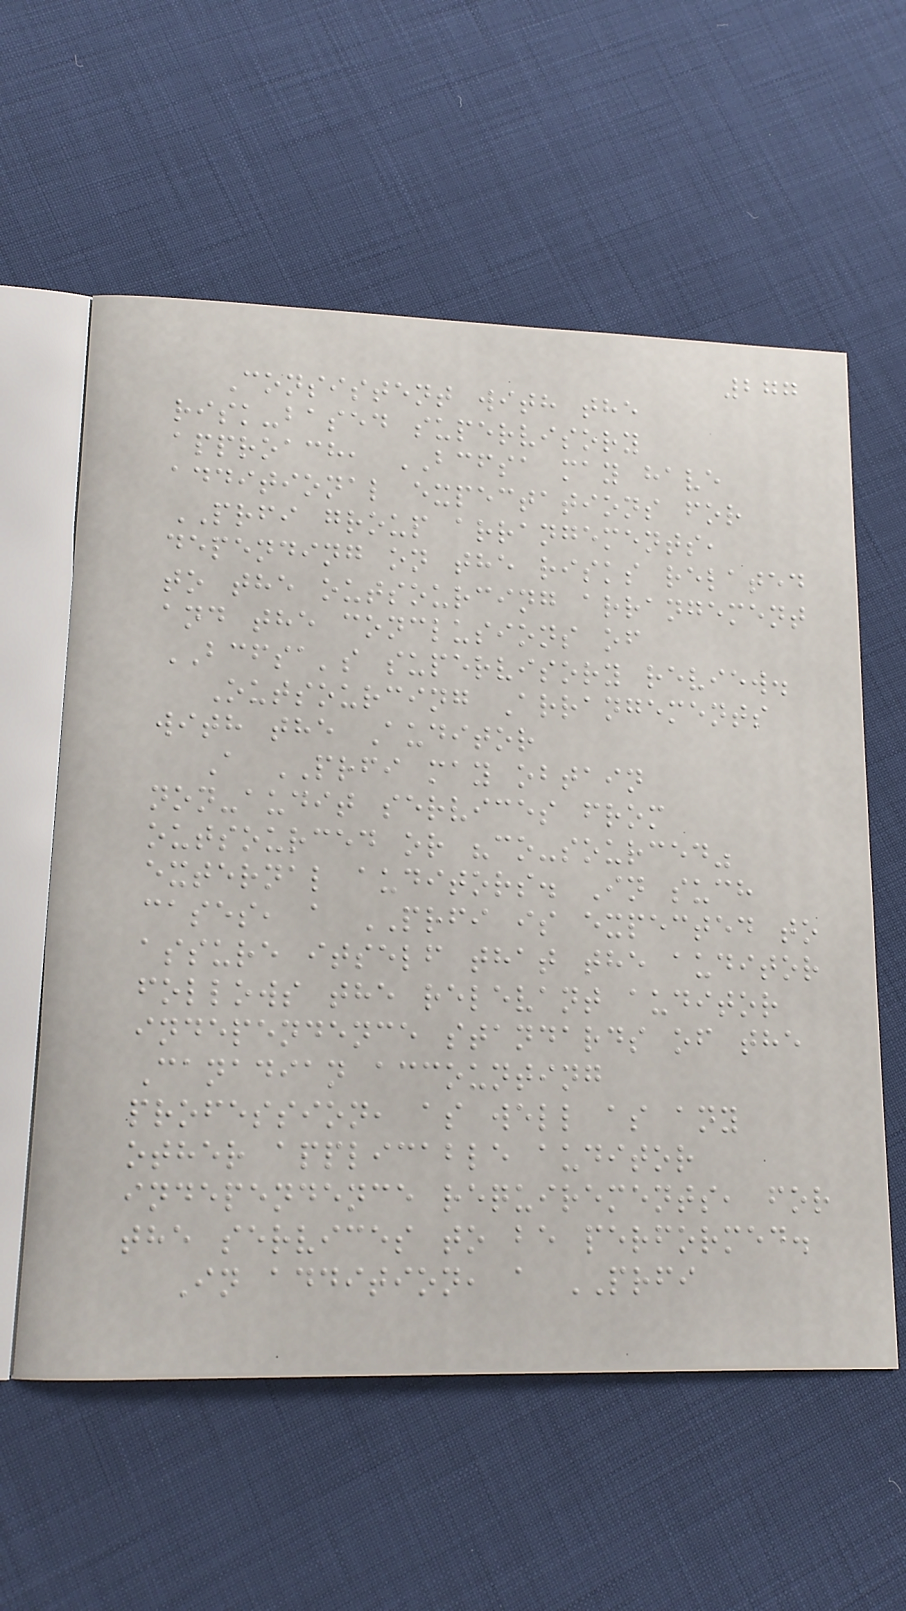277
Consistent with the
risk-based supervisory
approach, BCFSA may have
additional expectations for
PRFI group arrangements,
depending on the risks related
to the outsourcing arrangement
and the conclusions of
BCFSA's supervisory review.
Outsourcing Arrangements
with the Auditor
A PRFI may obtain
non-audit services from
outsourced or "co-sourced"
external auditors. In such
cases, a PRFI is expected to
assure itself that the auditor
follows the relevant auditor
independence standards of the
Canadian accounting
profession, as well as any
other applicable auditor
independence requirements, for
the services to be performed.
In addition, a PRFI
